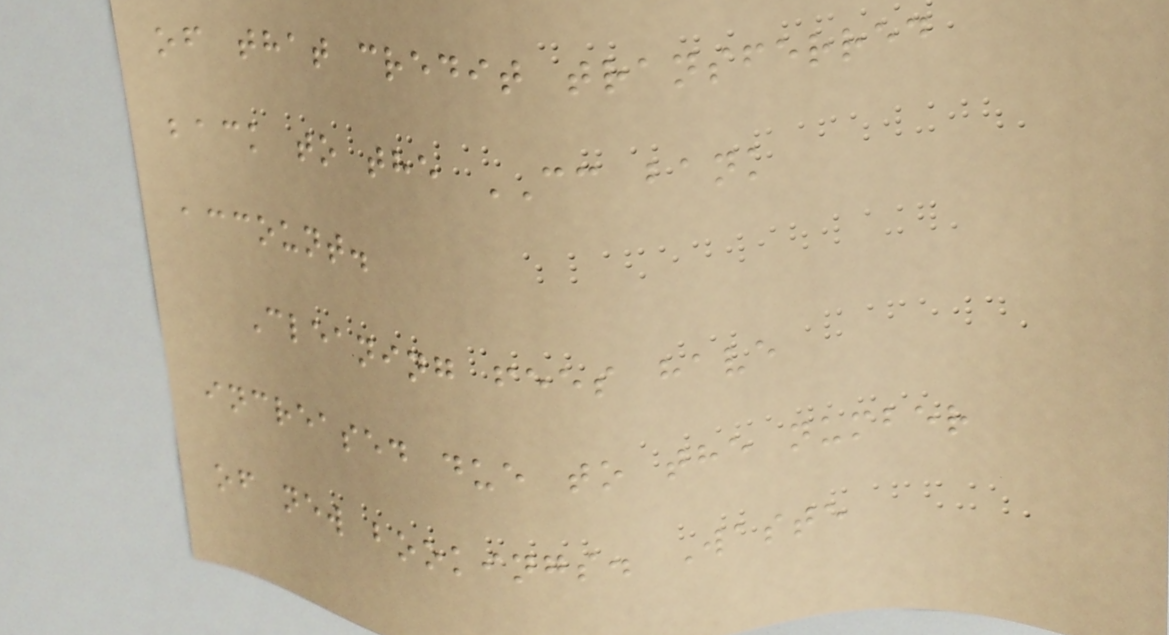of that credit transferred
back to the CC bank
account.
Cleaning fees have
increased due to the number
of new bookings. Waste
